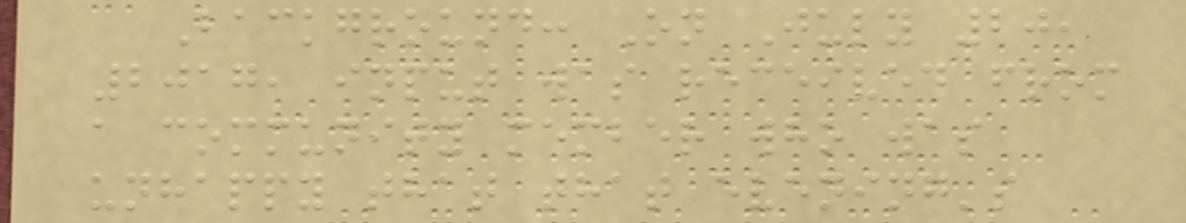Background: On July 20,
2017, input was received from
a community member who was
unhappy that that evening's
